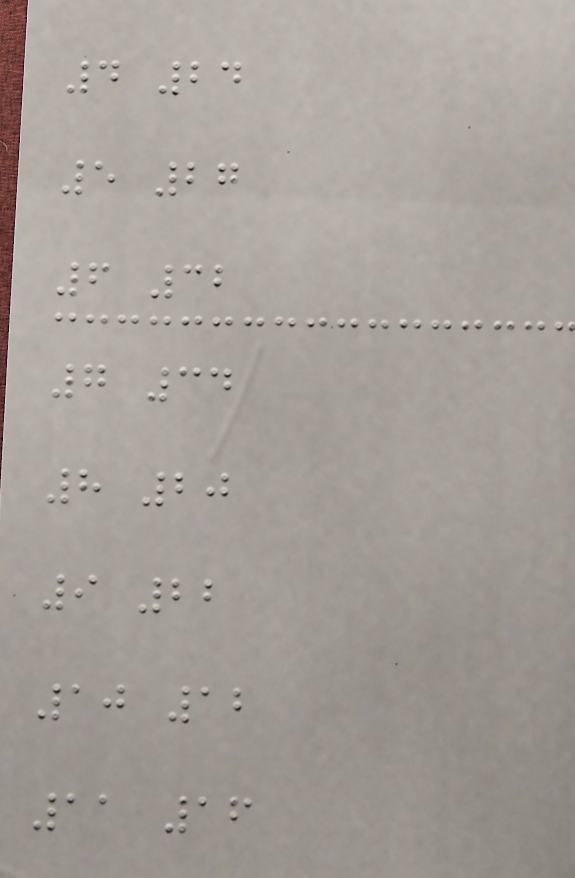4 24
5 27
6 32
7 34
8 20
9 22
10 12
11 16
